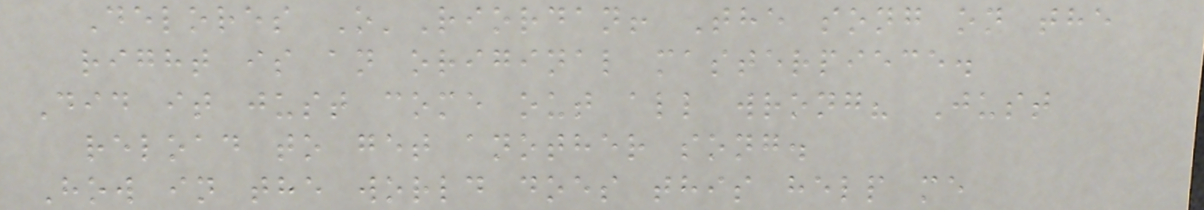Delores O'Riordan! The song on the
right is an original masterpiece.
Did it just come out all wrong? Just
reload to get another song.
How in the world does this help me
